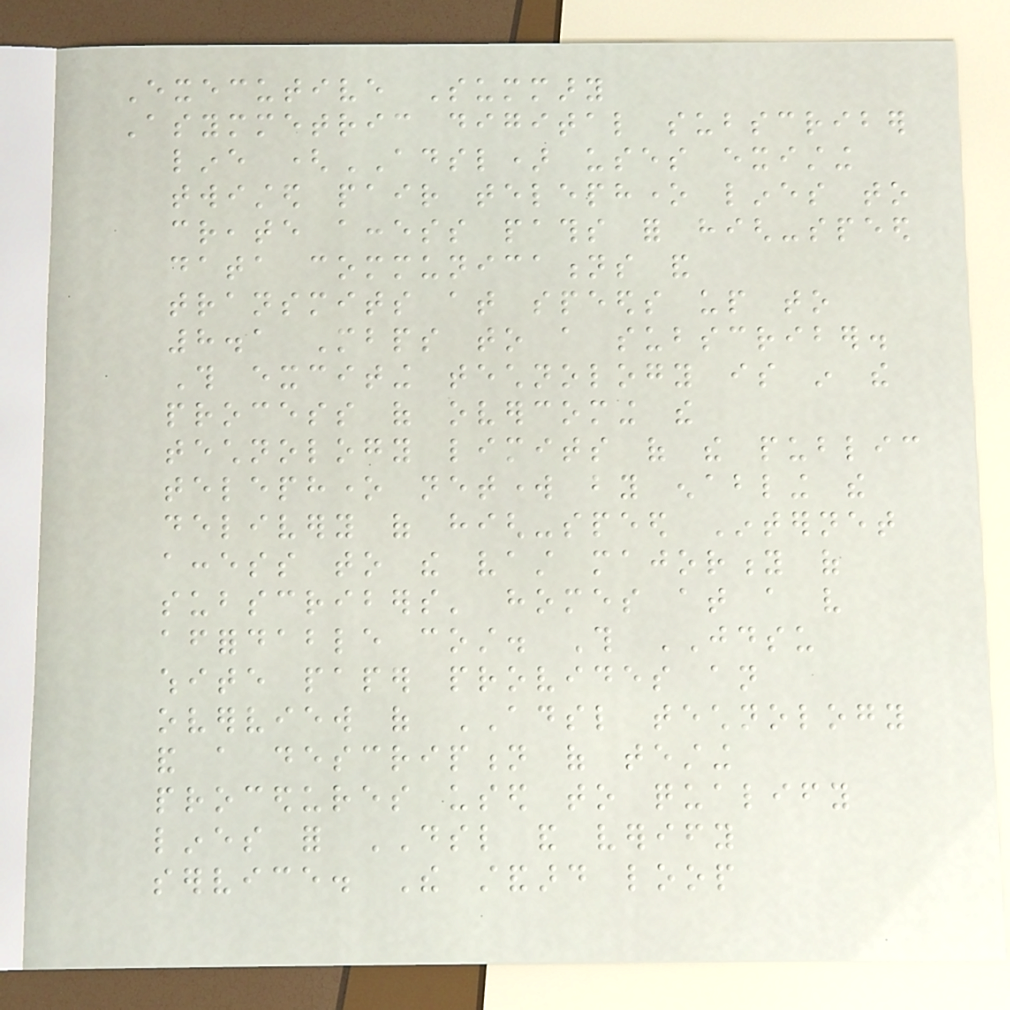Executive Summary
Asymmetric digital subscriber
line (ADSL) uses existing
twisted pair telephone lines to
create access paths for high-speed
data communications and
transmits at speeds up to
8.1 Mbps to a subscriber.
This exciting technology is in the
process of overcoming the
technology limits of the public
telephone network by enabling the
delivery of high-speed Internet
access to the vast majority of
subscribers' homes at a very
affordable cost. This JDSU
white paper provides an
overview of ADSL technology
and a description of testing
procedures used to qualify
lines for DSL and verify
service. The standard loop
